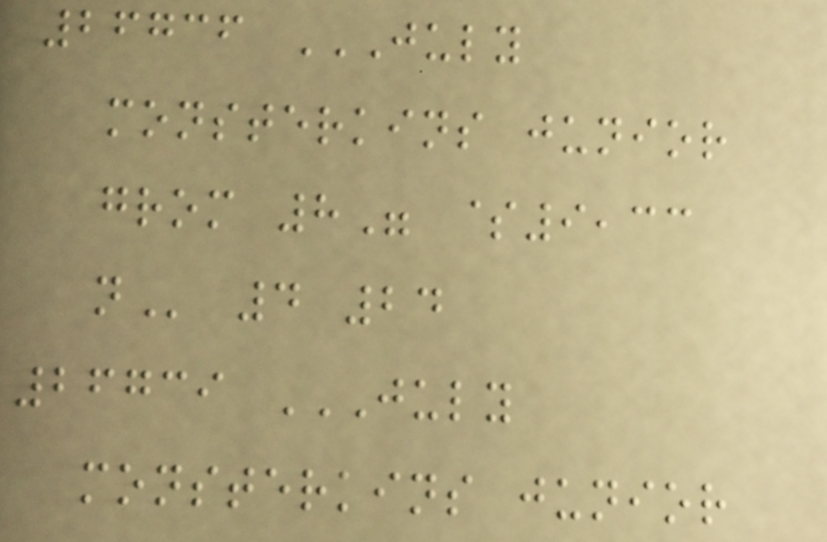26736 JULY
MONSTERKINS JUNIOR
GROM 8" $9,33
N 4 24
26739 JULY
MONSTERKINS JUNIOR
